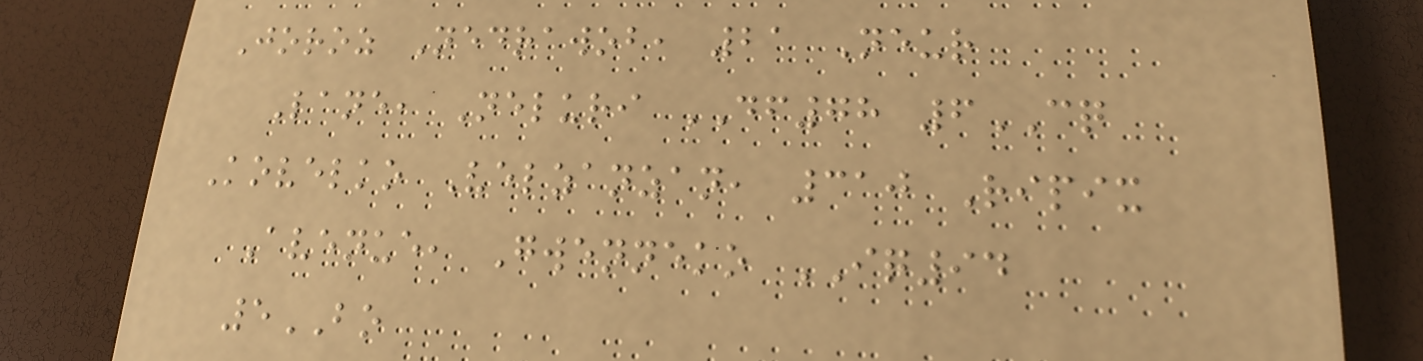Joroz Nedrawob, 21 Neur
Lane, Neluri DF78 6CQ
Kovelko Velzanzan, 310 Ripix
Avenue, Gwenneko IQ94
5BO
